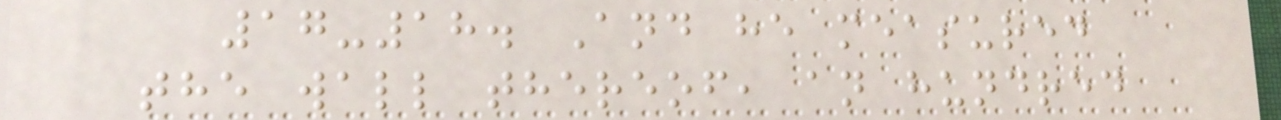17-18. And he measured
the wall thereof, an hundred
